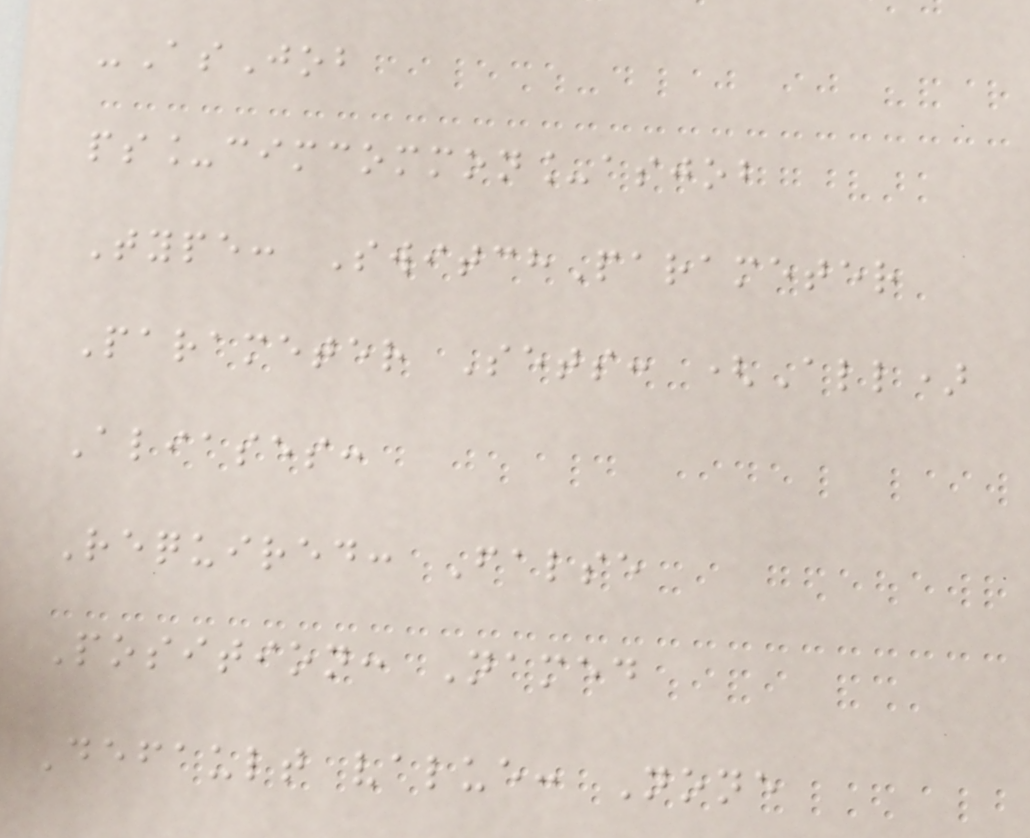-AsJob
ps_cimcommon_asjob
Type: SwitchParameter
Parameter Sets: (All)
Aliases:
Required: False
Position: Named
Default value: None
